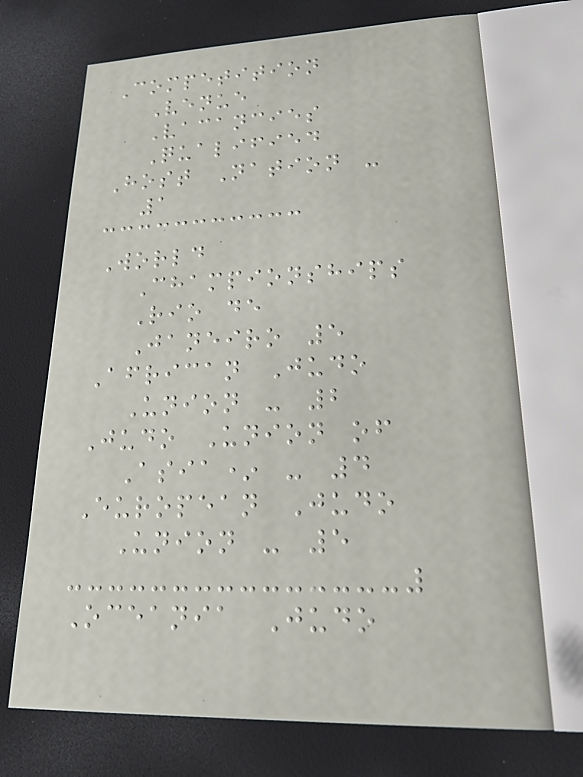Competition
Venue
Vacancies
Qualified
Host Nation -
1
World
Championships
Rio de
Janeiro 5
African Judo
Union - 2
Judo Union of
Asia* - 4
European Judo
Union - 5
Oceania Judo
